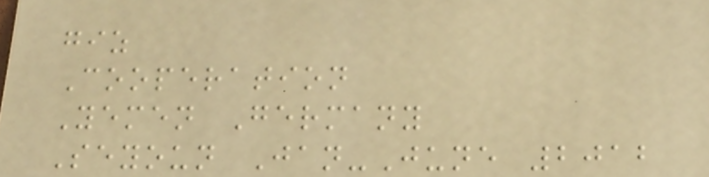giz
Cooperation
Yemen Germany
Seyoun Jan-June 2012
